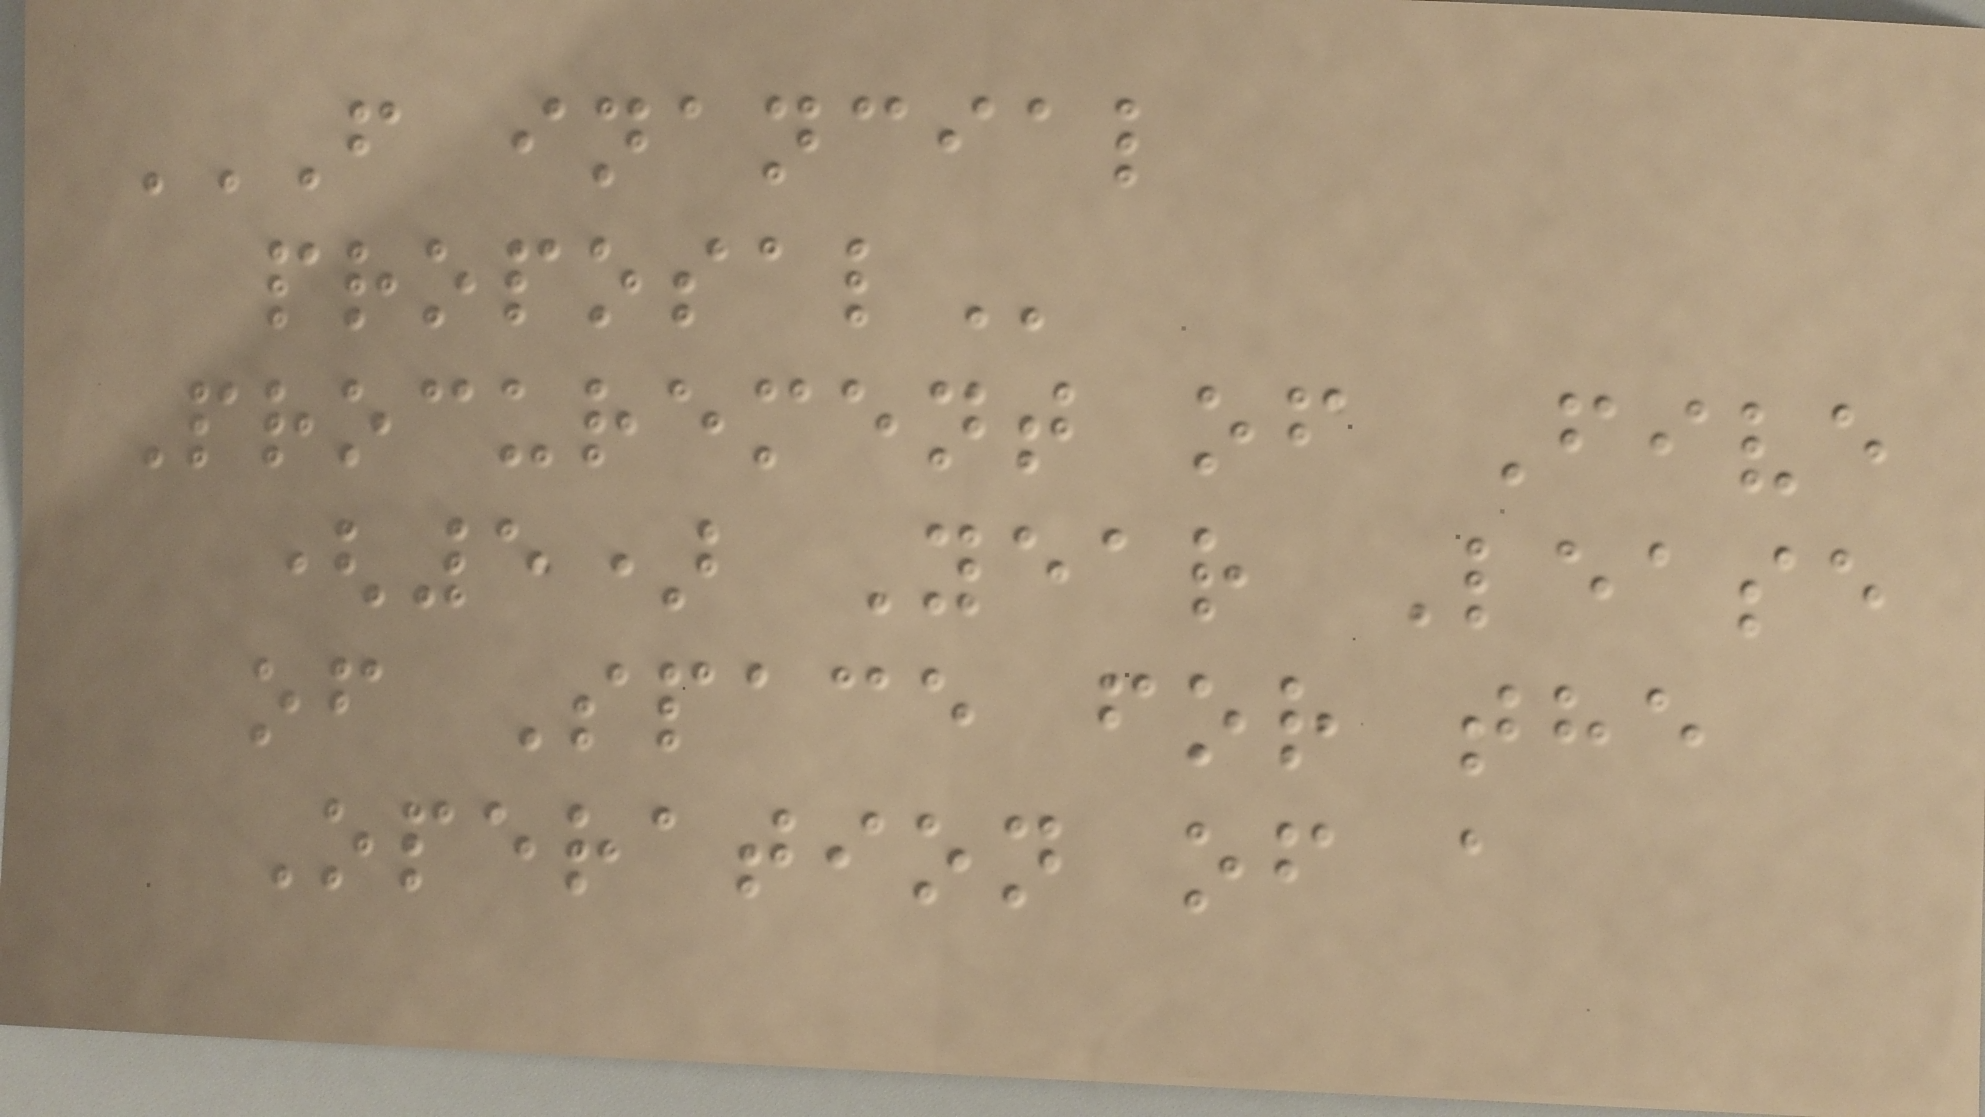F INANCIAL
PROPOSAL
Procurement of Five
(5) Year Lease
of Space for the
Operation of a
